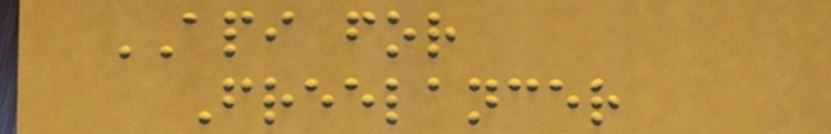API for
Freelancer
